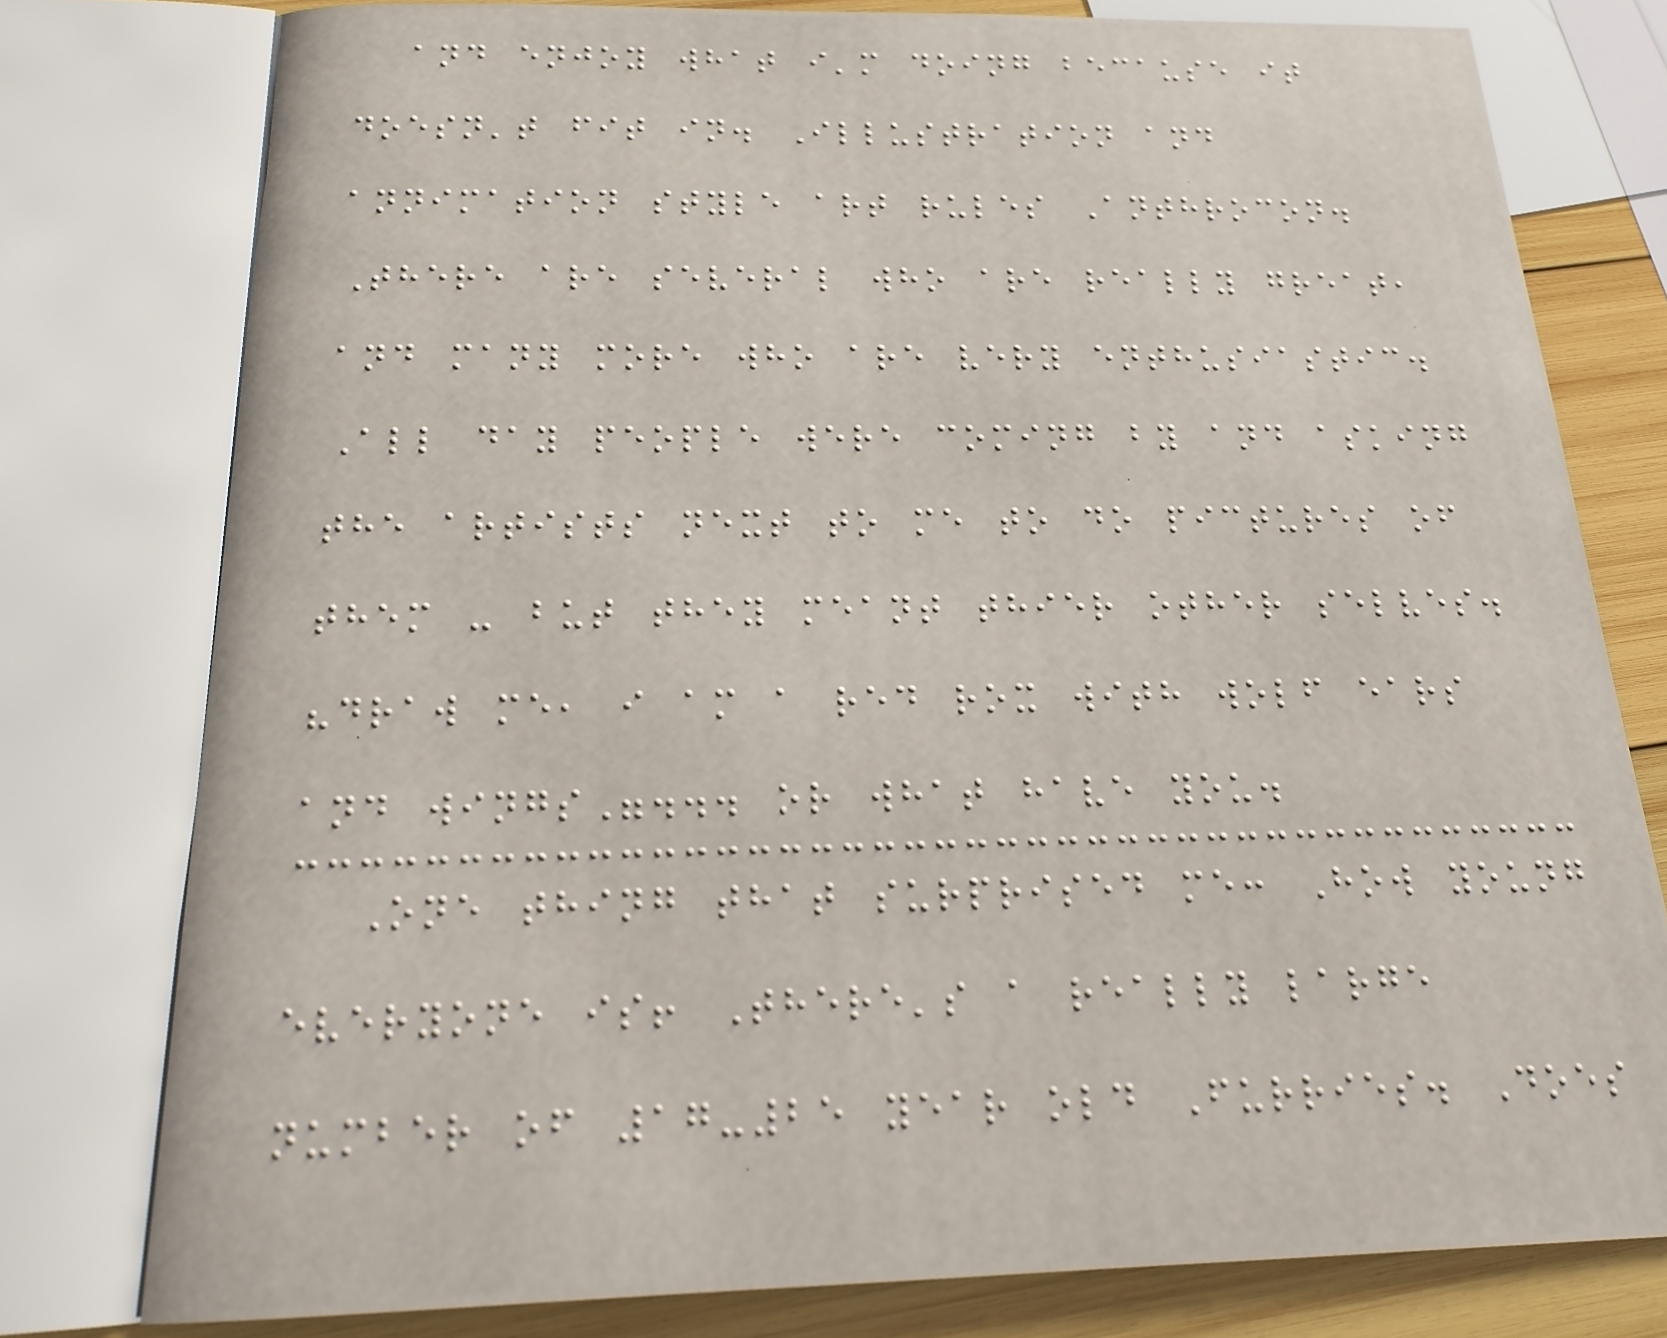and enjoy what i'm doing because it
doesn't fit in. Illustration and
annimation style art rules Anthrocon.
There are several who are really great,
and many more who are very enthusiastic.
All day people were coming by and asking
the artists next to me to do pictures of
them - but they meant thier other selves.
"draw me, i am a red rox with wolf ears
and wings"... or what have you.
One thing that surprised me: How young
everyone is! There's a really large
number of 17-25 year old Furries. Does
